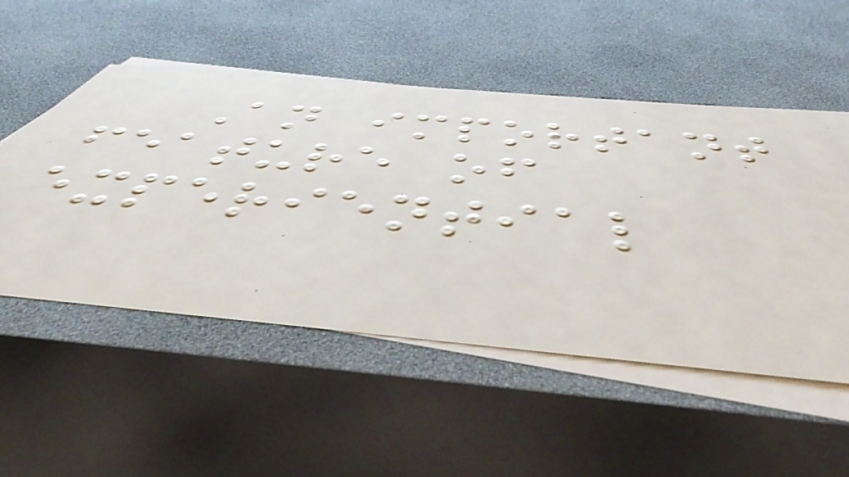An important
feature of
experiential
